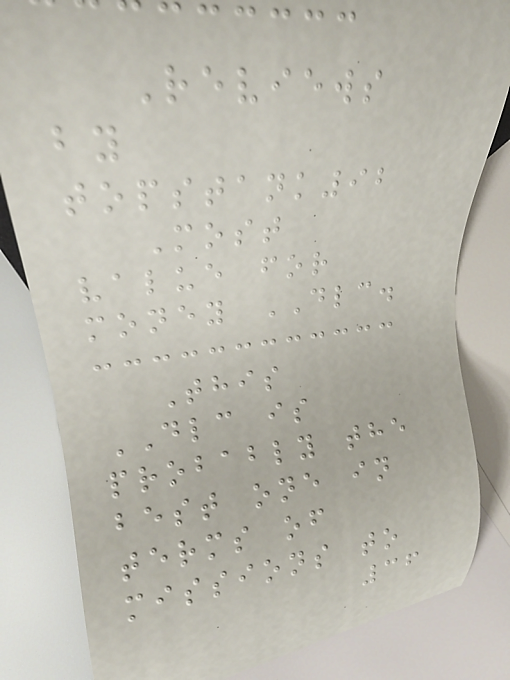Reviews
by
topstank92
Most
value for
money DLC.
This
DLC is
probably the
best one in
terms of
missions to
36
